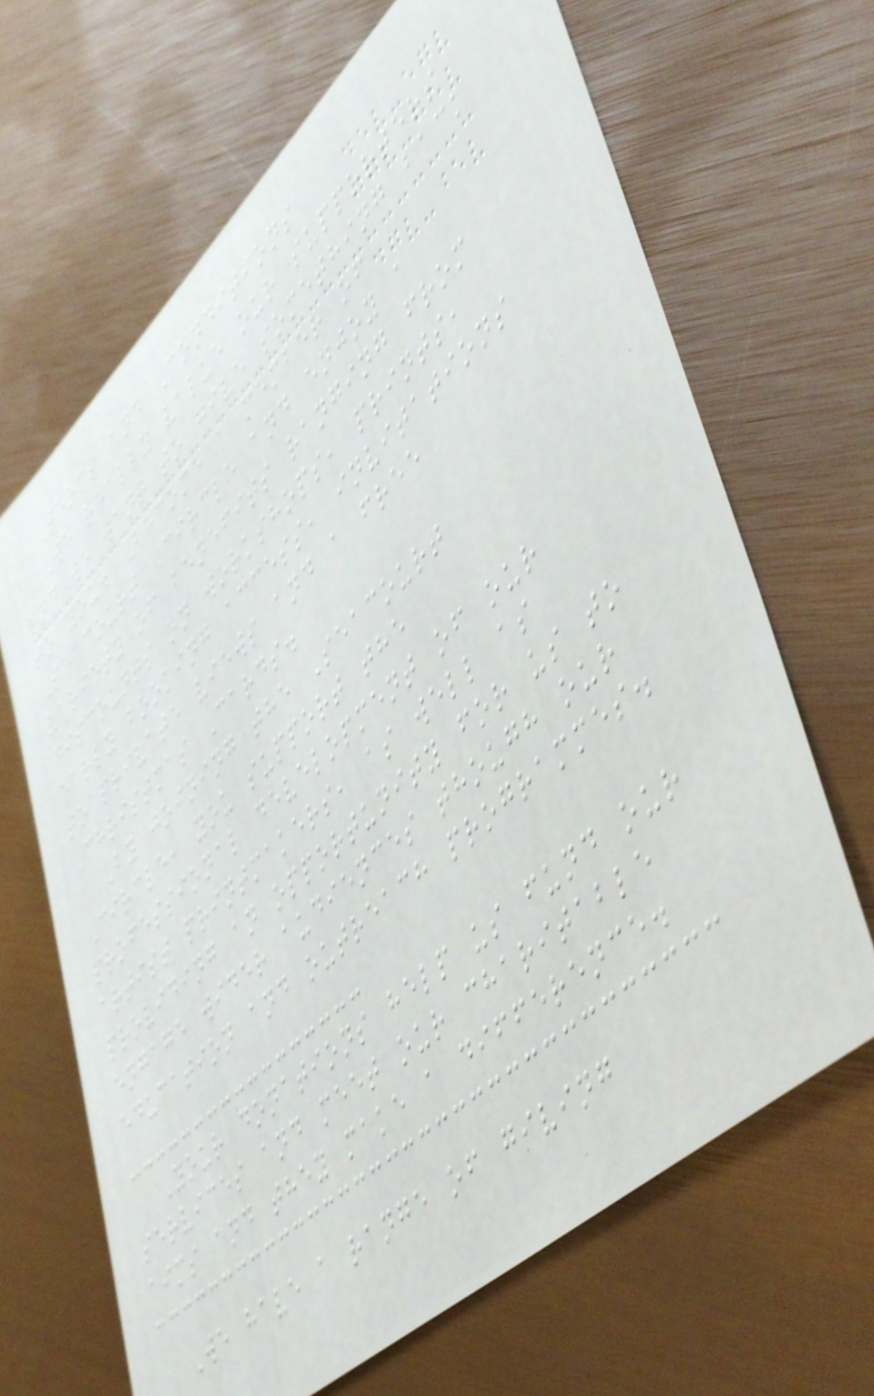Terms and Conditions
We really value our supporters
and we want to give something back
to you. Become a member of
Seacourt Circle and enjoy a
variety of benefits ranging from
discounts on workshops, prints,
early booking access, invitations
to private views and a free
Christmas Cards.
By joining the Seacourt
Circle, you support the
professional development of our
artist printmakers, as well as
providing an opportunity for us to
engage wider audiences though our
education and outreach programmes.
Your donations help us fund our
services and meet our charitable
aims and they make a difference.
We have a range of giving
